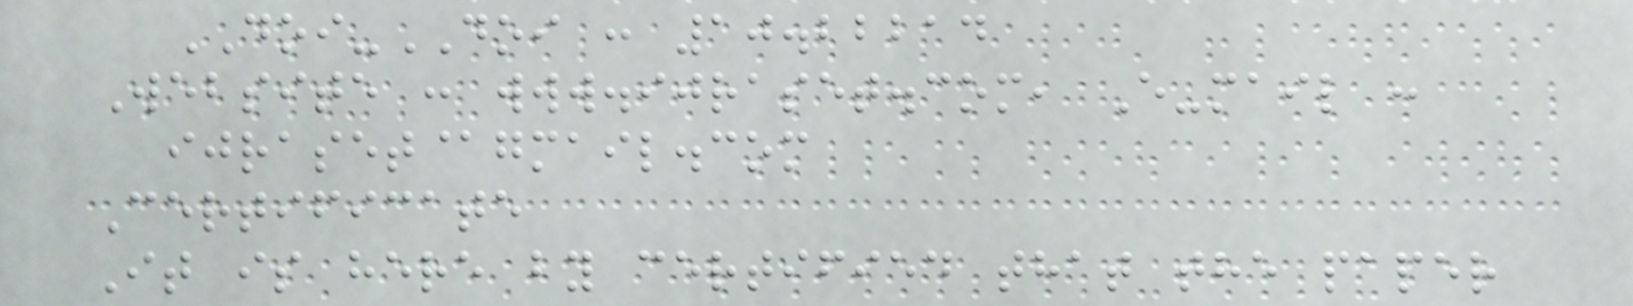DOI-DOI : 10.22214
Website : www.ijraset.com, E-mail :
ijraset@gmail.com
Certificate
It is here by certified that the paper
